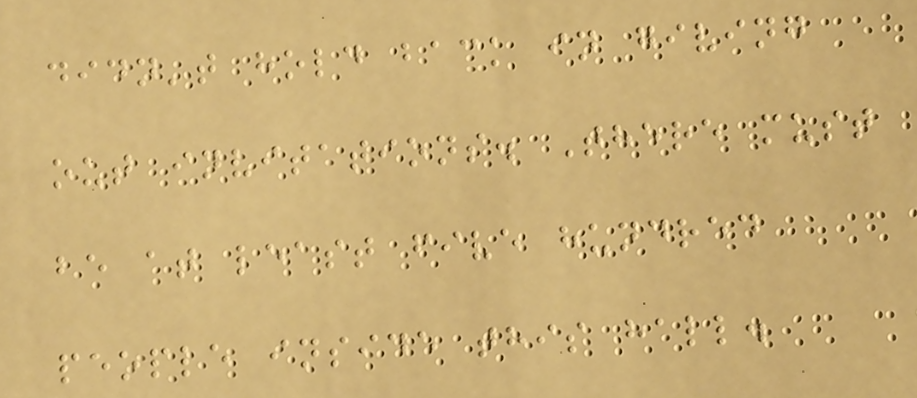didn't hold back in giving
out invitations. There must
be at least five hundred
people inside this hall.
